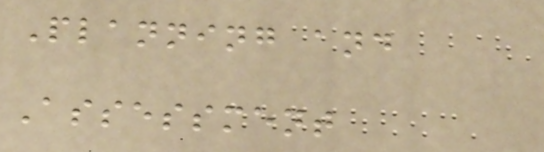Planning and
Assessment
